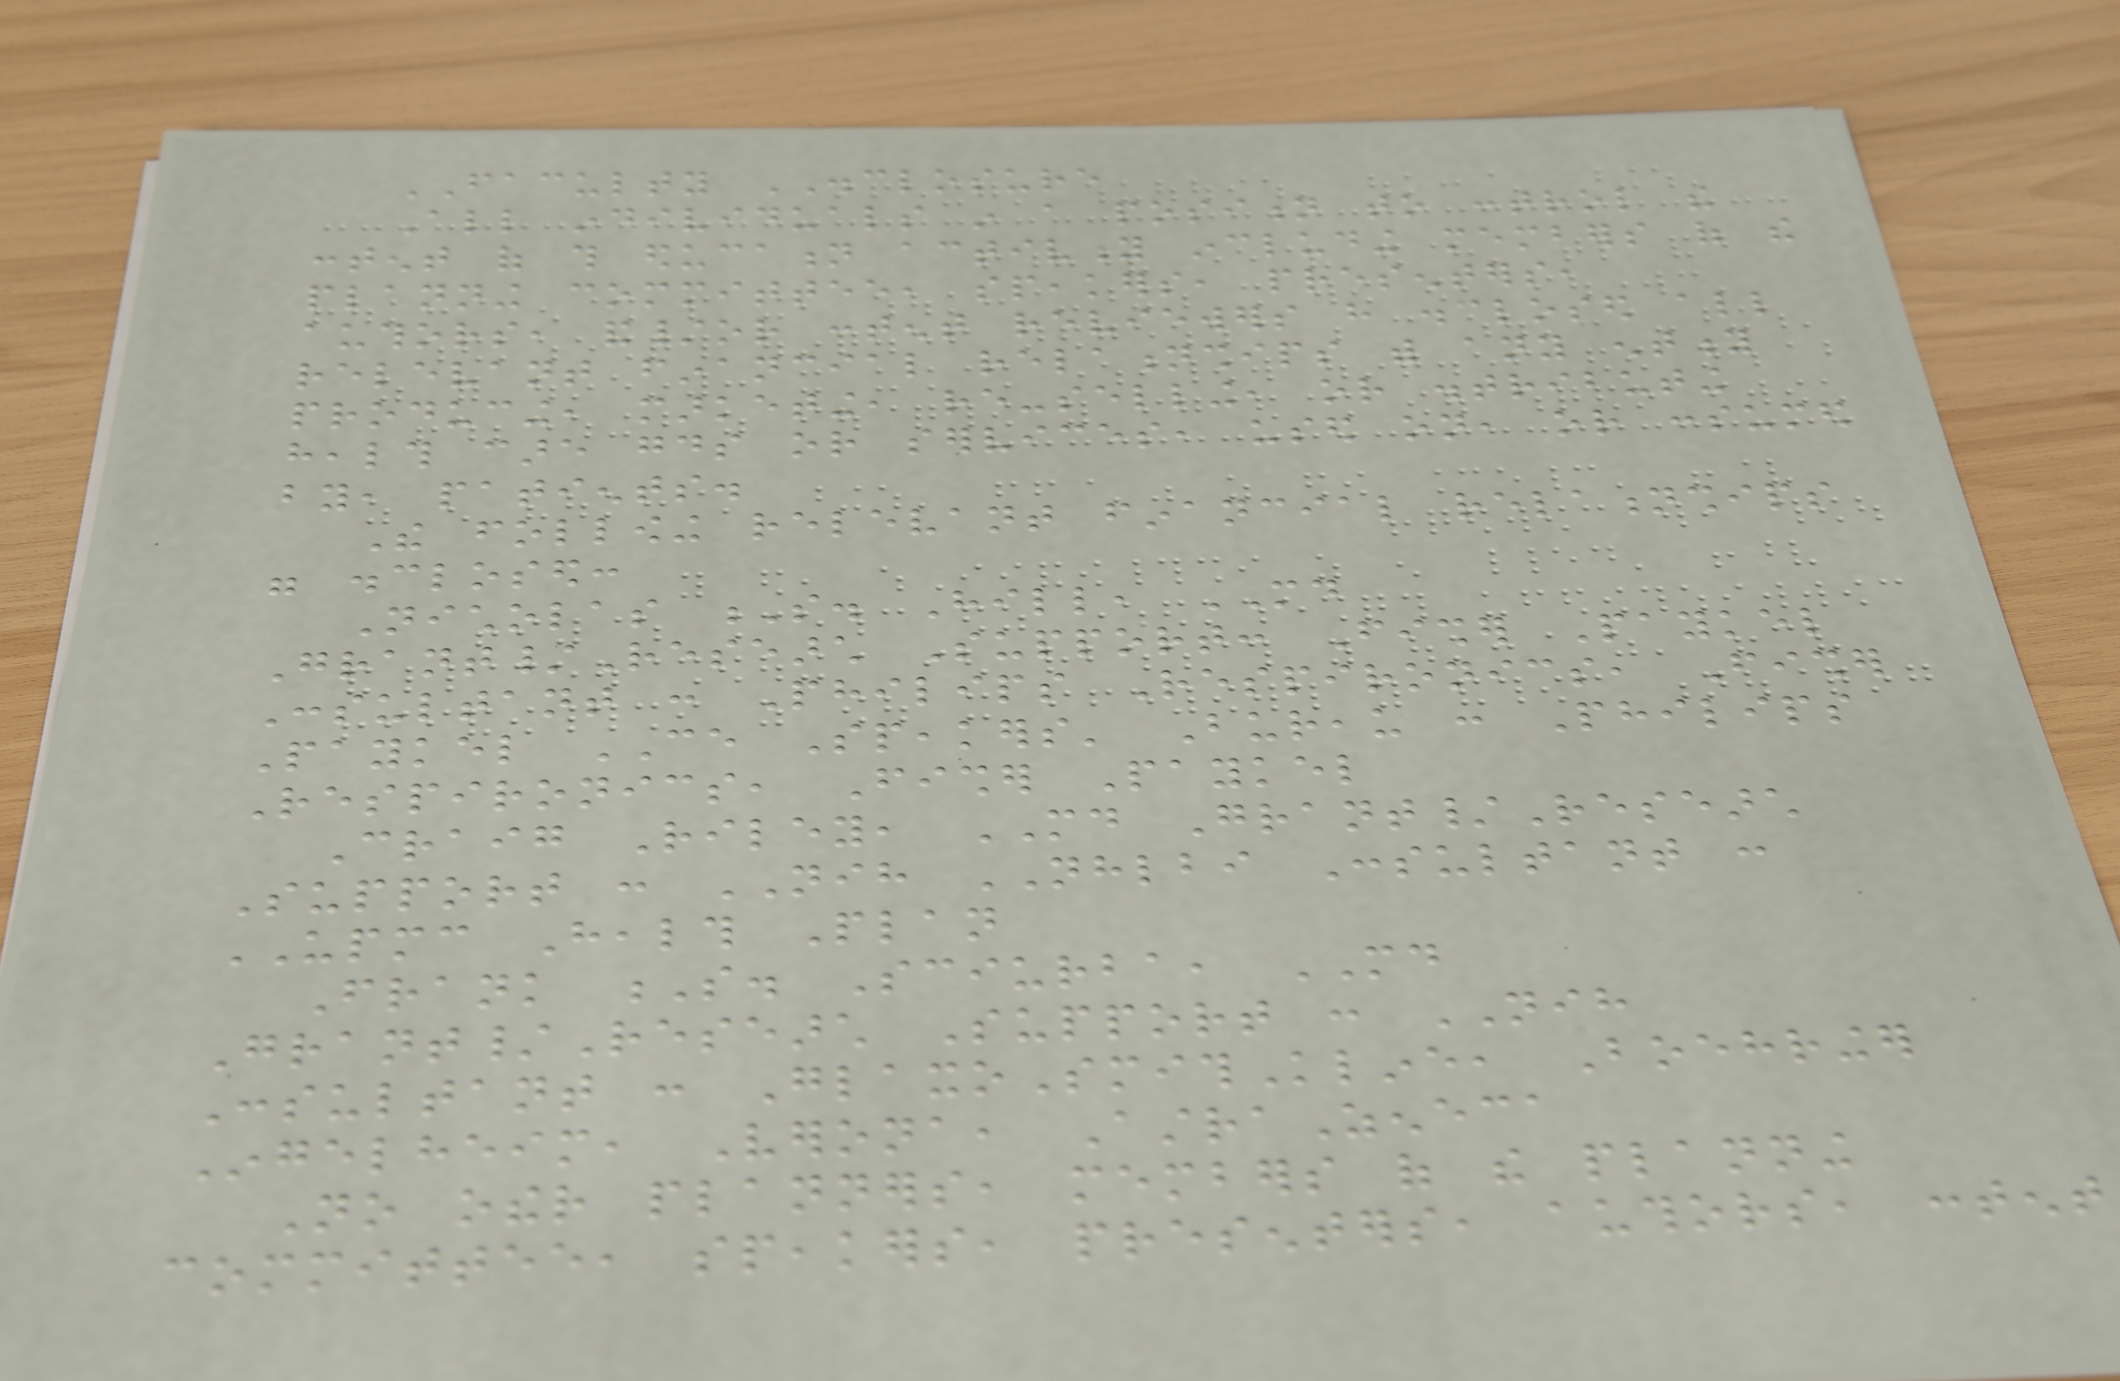FACULTY DISCLOSURE
All individuals in a position to control the
content of this education activity including members of the
planning committee, speakers, presenters,
authors, and/or content reviewers have disclosed all
relevant financial relationships with any entity
producing, marketing, re-selling, or distributing
health care goods or services, used on, or consumed
by, patients.
The following relevant financial relationships
were disclosed:
Nicholas S. Hill, MD
Grant/Research Support: Fisher Paykel
Consultant : Philips Respironics, Fisher
Paykel CE Speakers' Bureau : Philips
Respironics, Fisher Paykel
Craig Riley, MD Grant/Research
Support : NIH NHLBI Consultant :
UPMC Health Plan
Frank S. Sciurba, MD
Grant/Research Support : NIH
Consultant : GlaxoSmithKline, Boehringer
Ingelheim, Verona, AstraZeneca
No other planners, members of the planning
committee, speakers, presenters, authors, content
